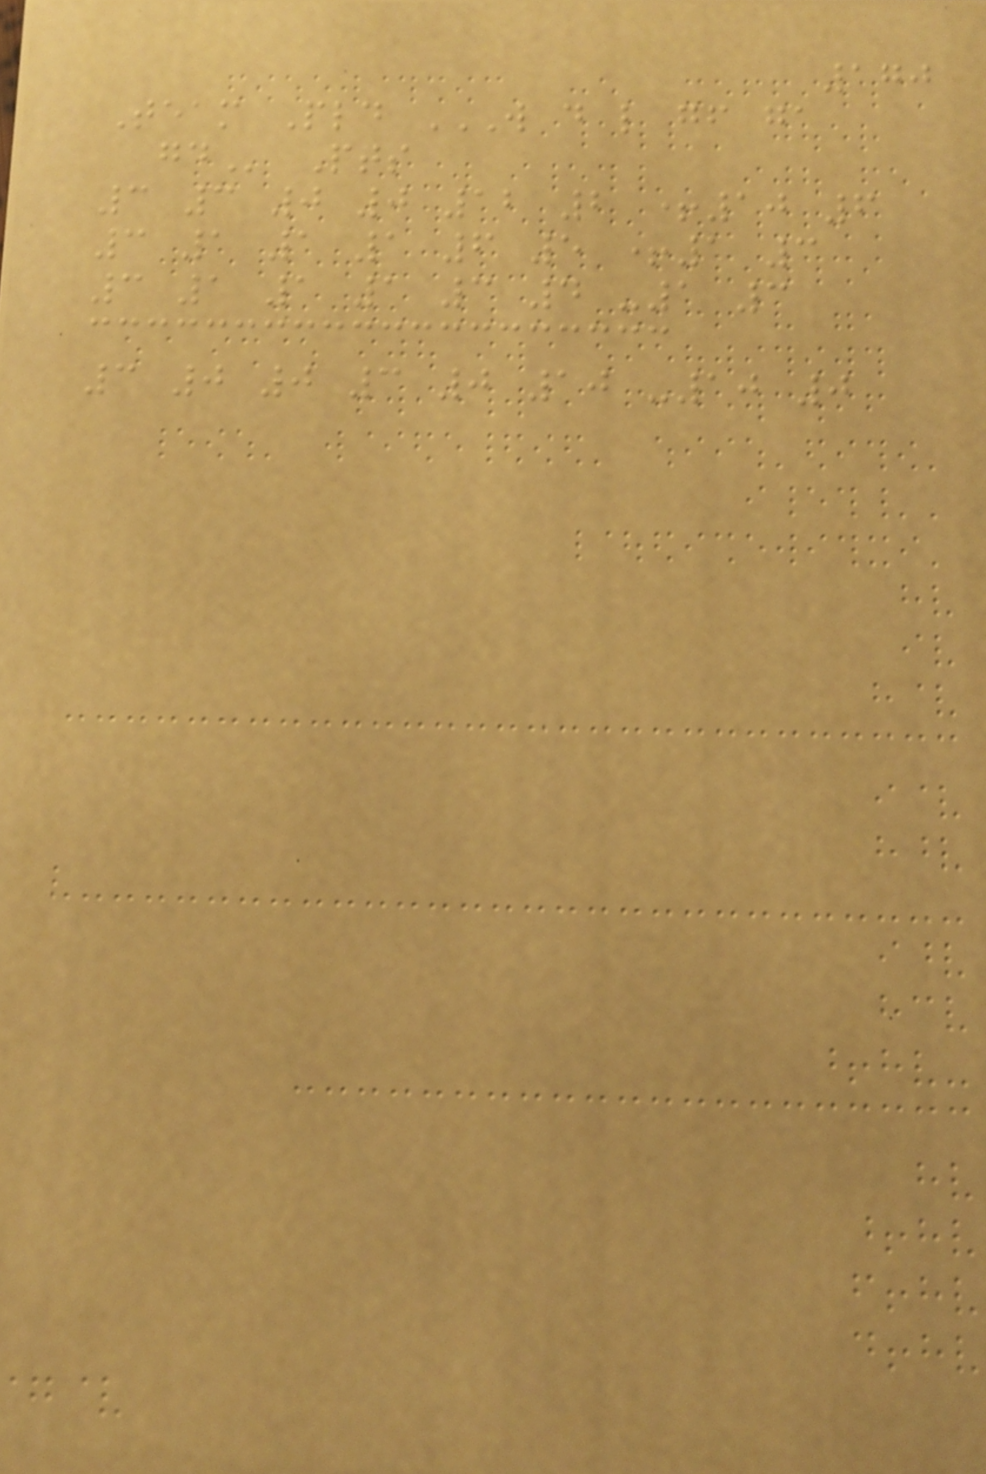170
Team Pld W D L GF GA
GD Pts
3 3 0 0 12 2 +10 6
3 1 1 1 6 5 +1 3
3 1 1 1 3 4 -1 3
3 0 0 3 0 10 -10 0
